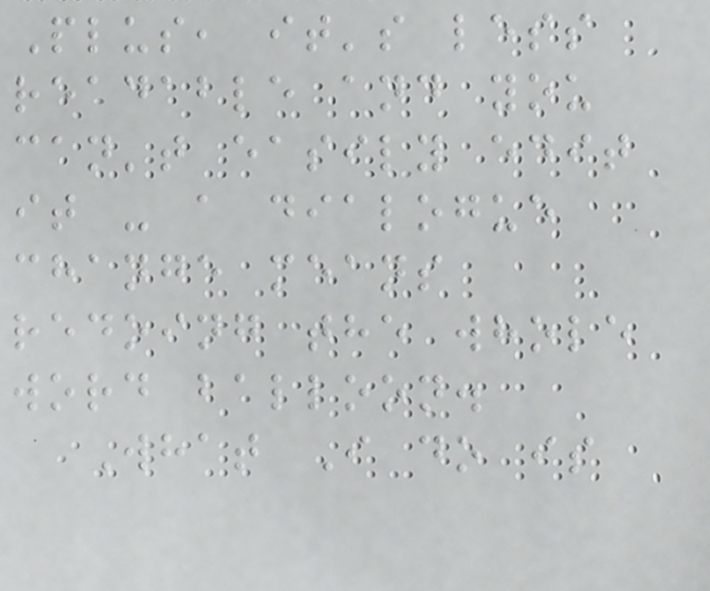Plus, it's less
readable and you
can't easily edit
it - a dialogue
change means
redoing the whole
word balloon.
What I do is
